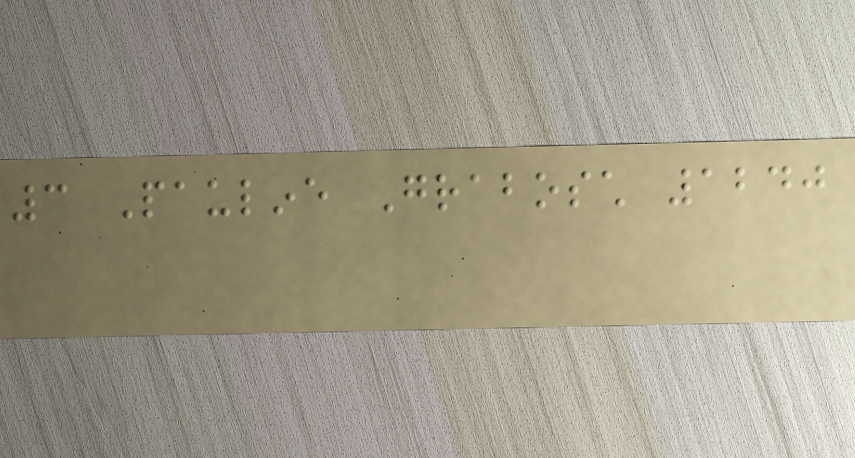3 Pauline Grabosch 1240
